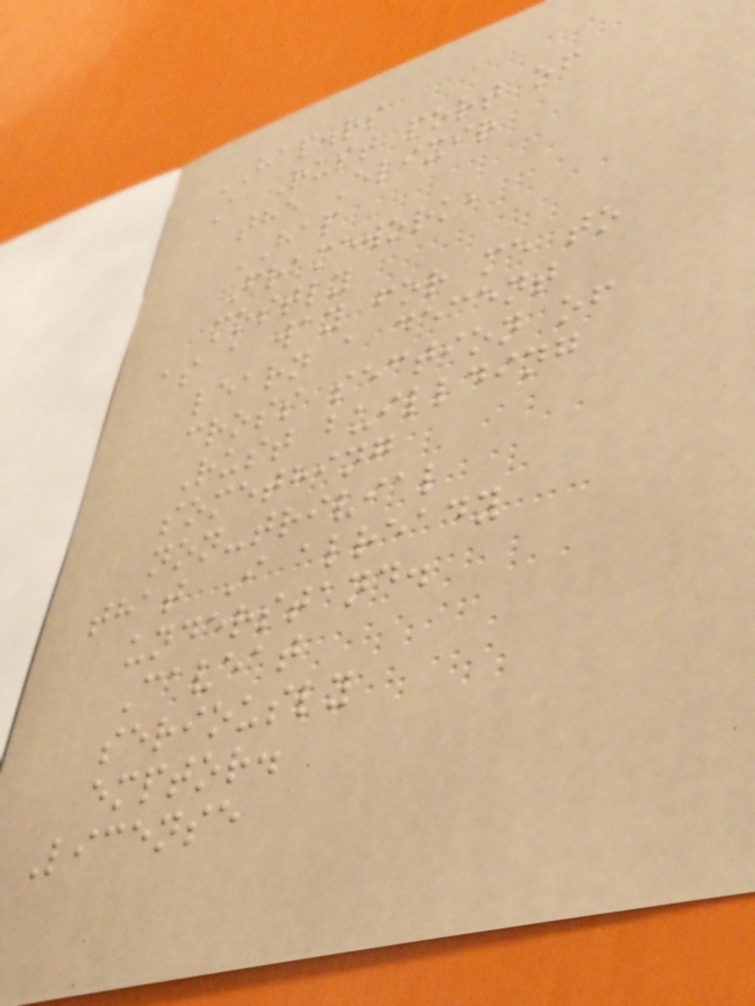HAP.rs
A Rust port of
the Elixir
HAP
Framework,
mostly
as a way for me to
learn a decent
cross section of
Rust buillding
something
non-trivial
that I already
understand.
Caveat
seriously
emptor.
License
